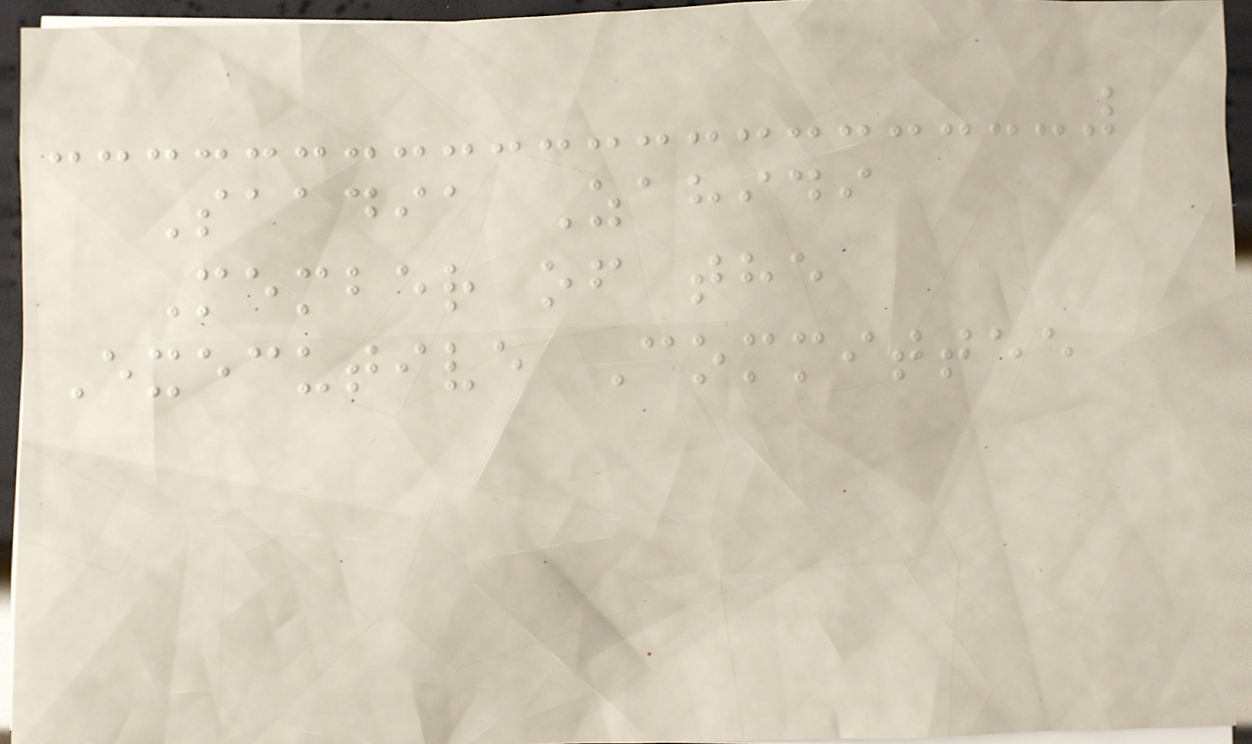Saadia Zahidi
Member of the
Executive Committee
